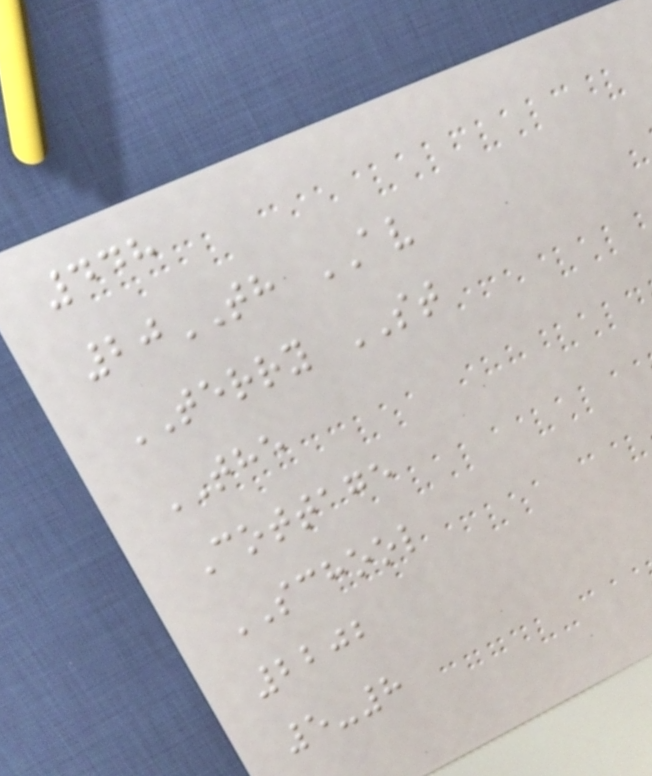448
20TH AV
TERRY ST
THE
Cottage
SCHOOL
2202
5-8
